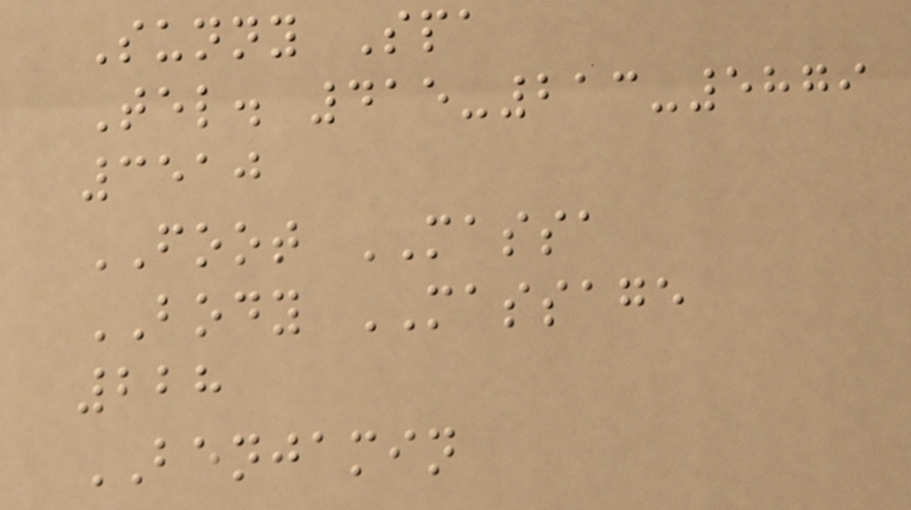Sunny Spa
Tel. 415-213-5879
3510
FOOT MASSA
BODY MASSAGE
228
BENJAMIN
